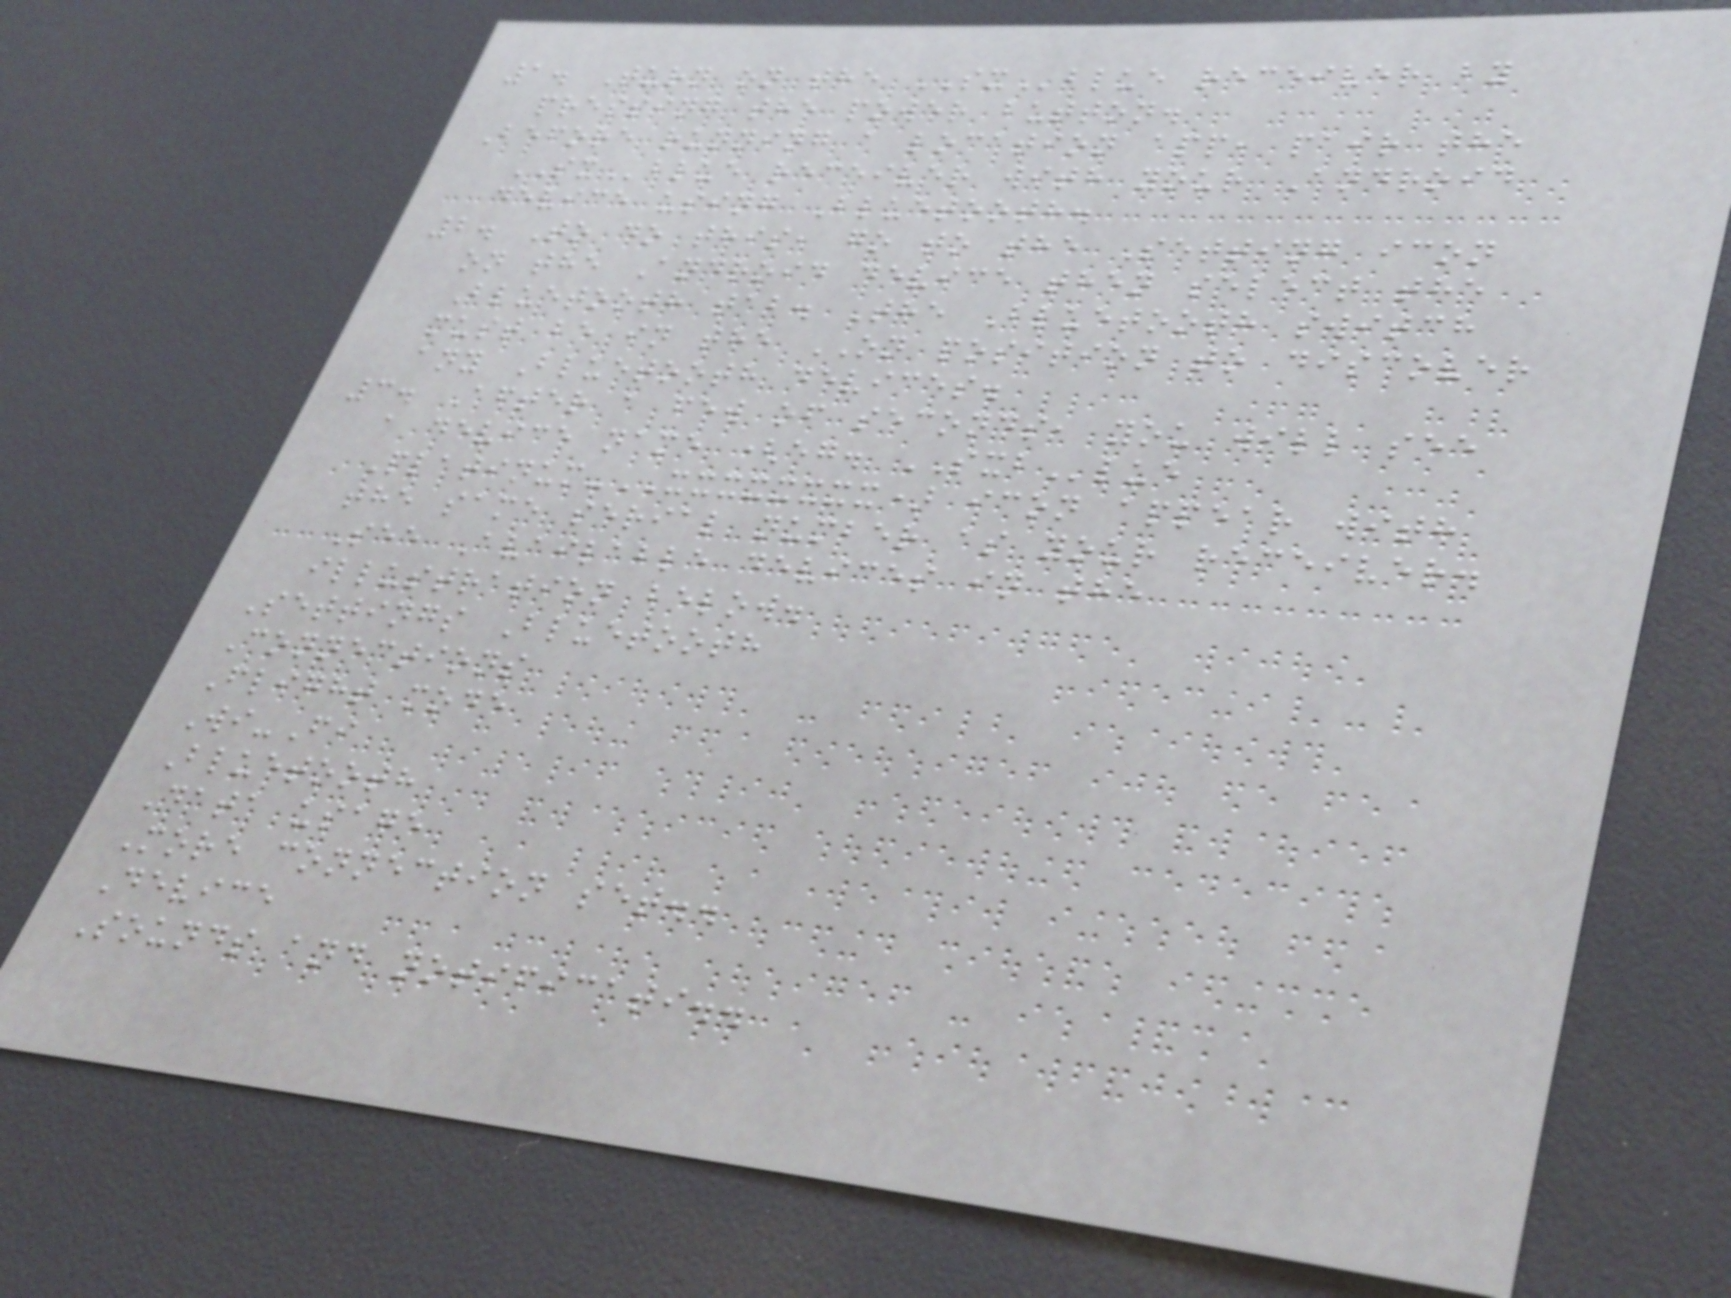1. Turn on the SXblue receiver by
pressing the power button.
Before running a location app, pair the
SXblue receiver with your Android
device using Bluetooth.
2. To do this, go to the Setting icon
on the Android device then select the
Bluetooth tab. The Bluetooth switch
must be in the ON position to discover
any Bluetooth devices.
3. After a few of seconds, you will see
a device name (eg. SXBlue
Platinum-XXXXXXXX) icon appear with
the same serial number as your receiver.
See Available devices in the
illustration below.
Settings Bluetooth
Connections
Flight mode
Wi-Fi
Bluetooth
Data usage
More connection set..
Device
Sounds and notificati..
